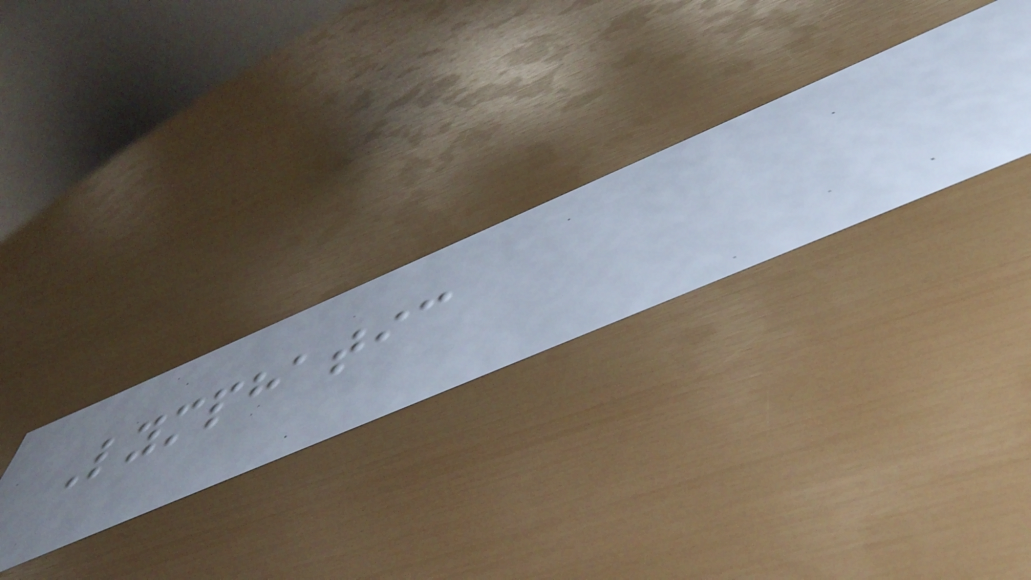Lymphatic
